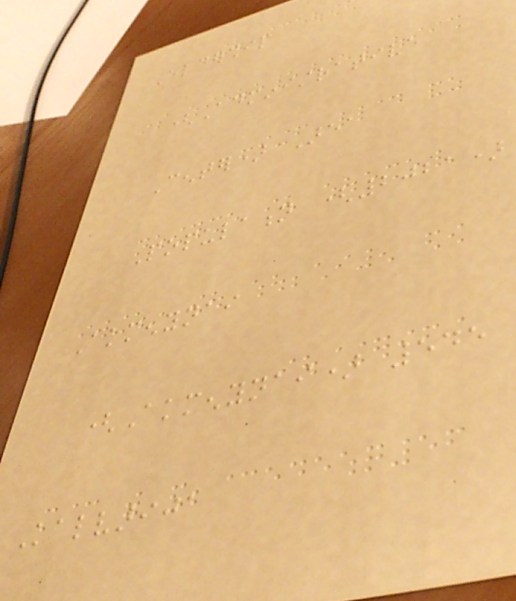Eldership
(Administrative
Center) Area
Population (2021)
Akmenynai
(Akmenynai) 545
Kalvarija
